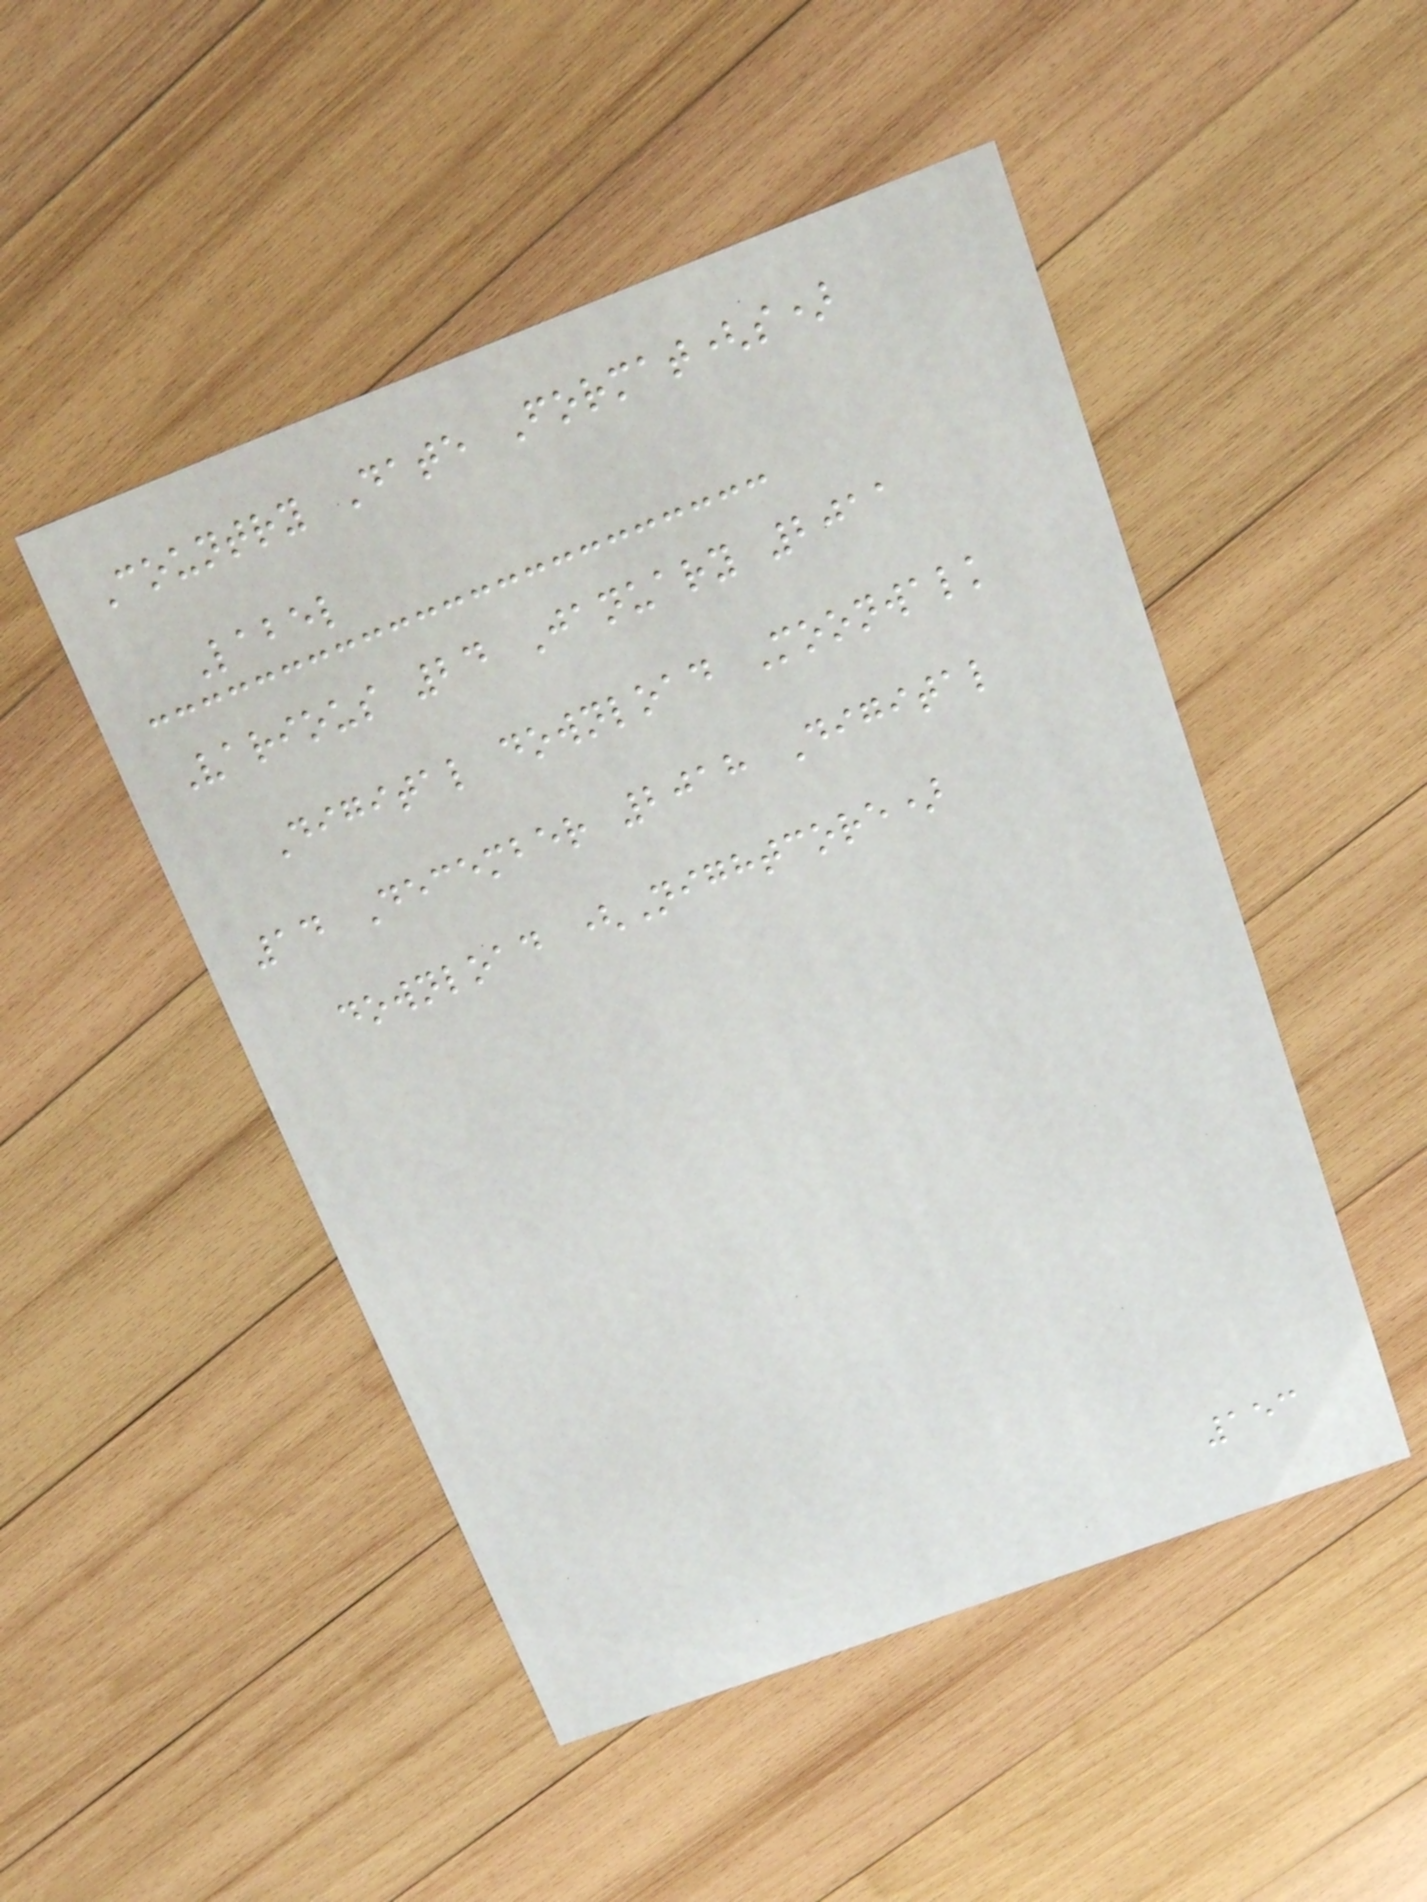Country Date Format(s)
Label
Various 24 January 2011
Digital download Moonwalk
14 December 2018 Digital
download (Nightcore)
153
